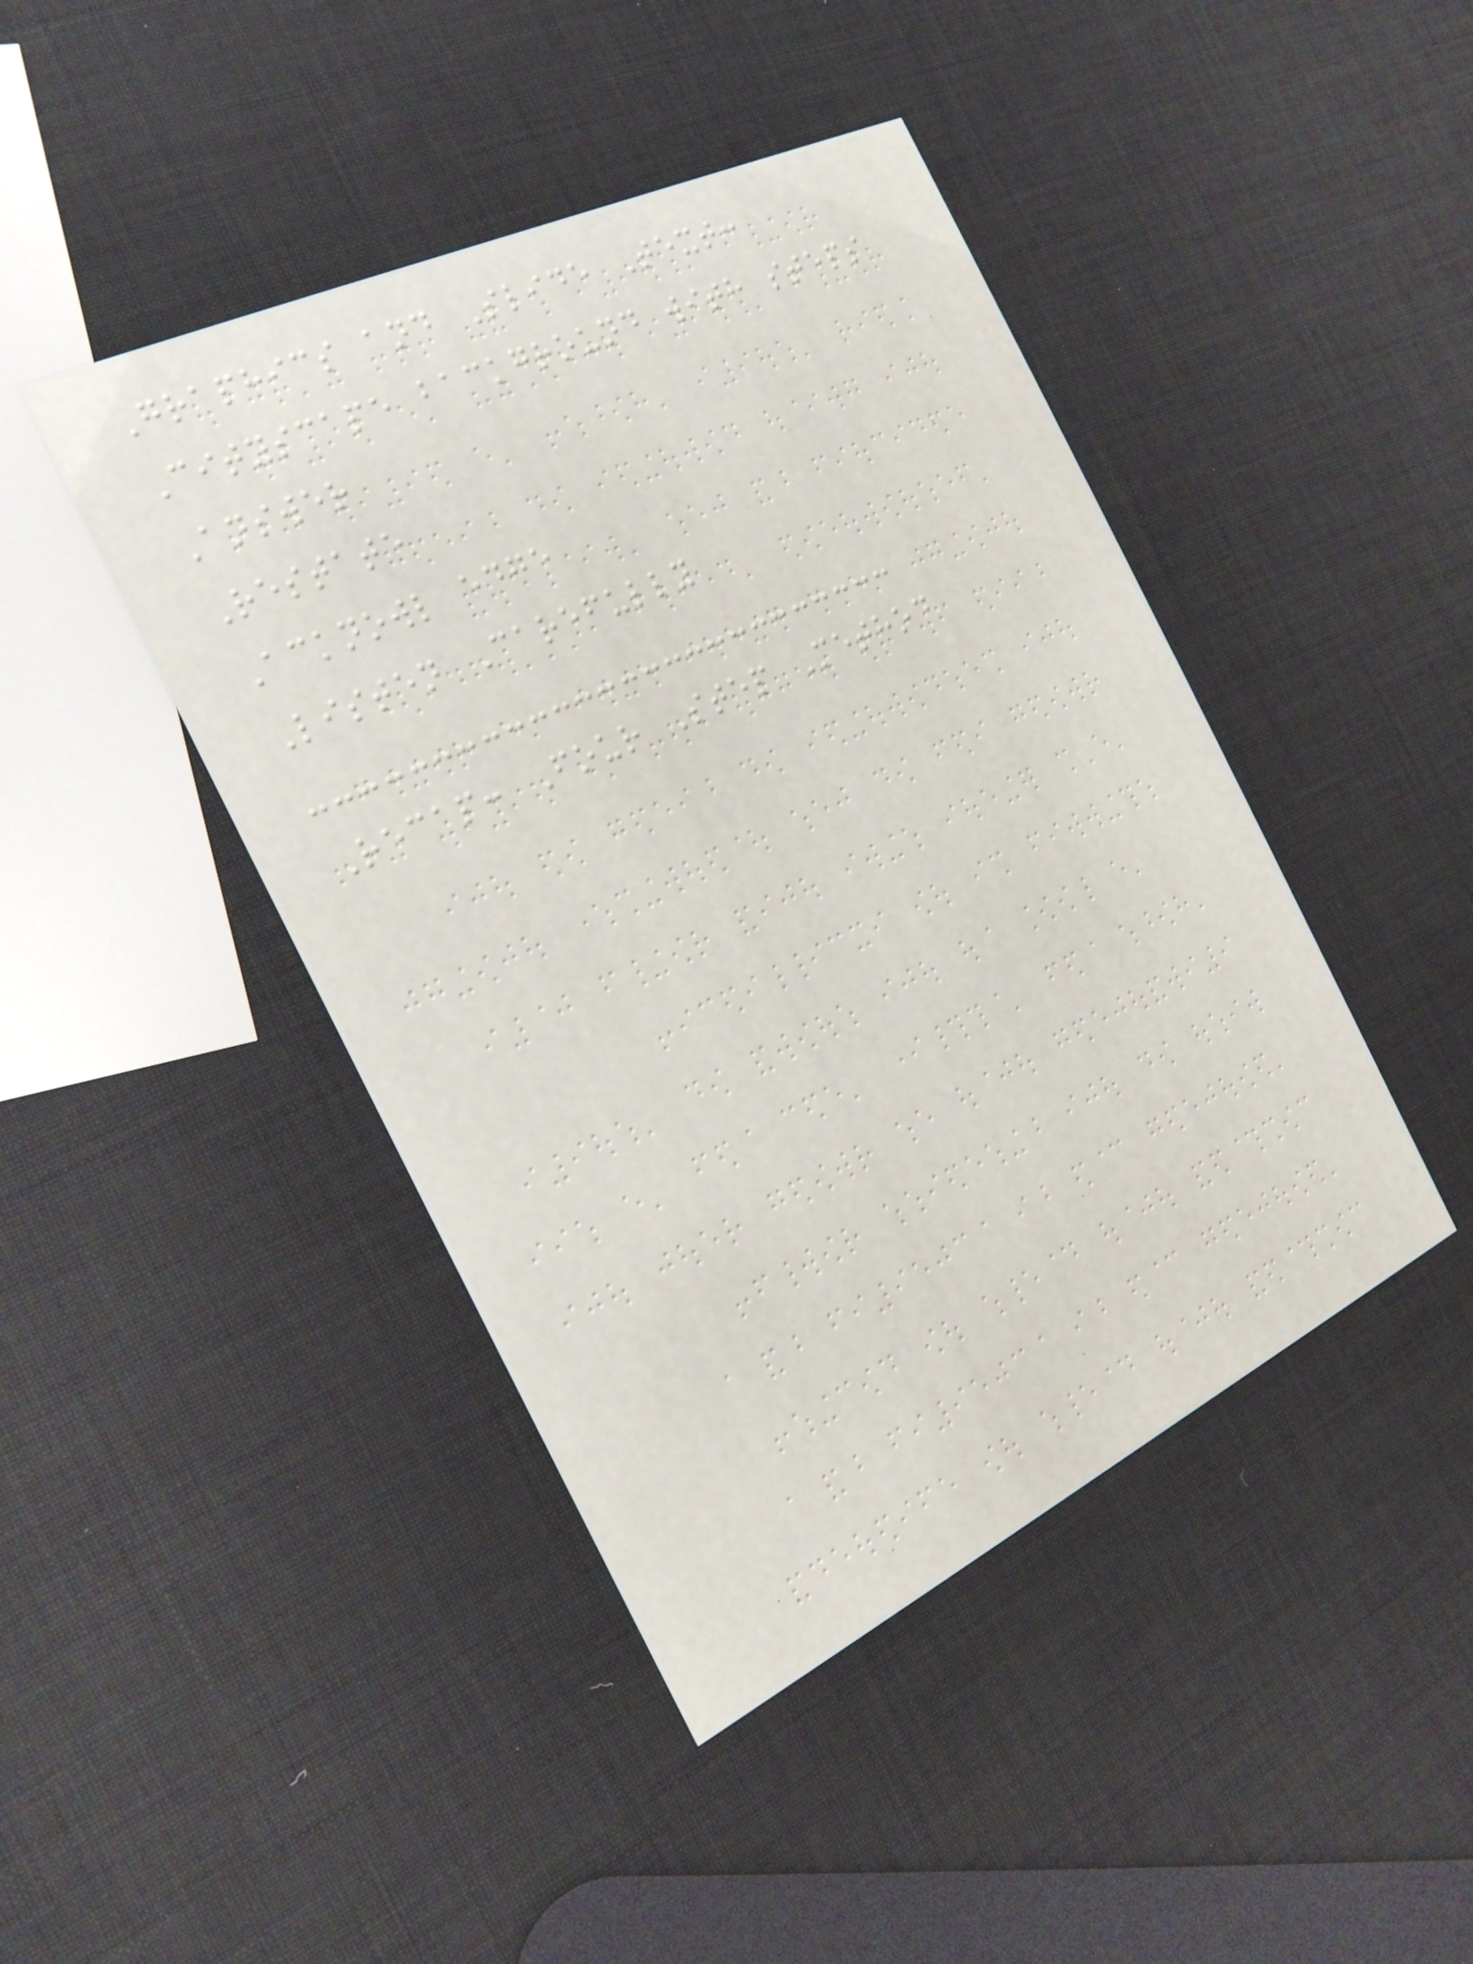Graphics and Slide Text:
Cityscape background with steps
Answer
Restate
Acknowl edge
Listen Carefully
Recap: Four Step Method
